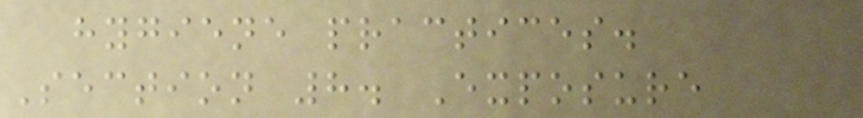hygiene practices.
Section 8. Exposure
